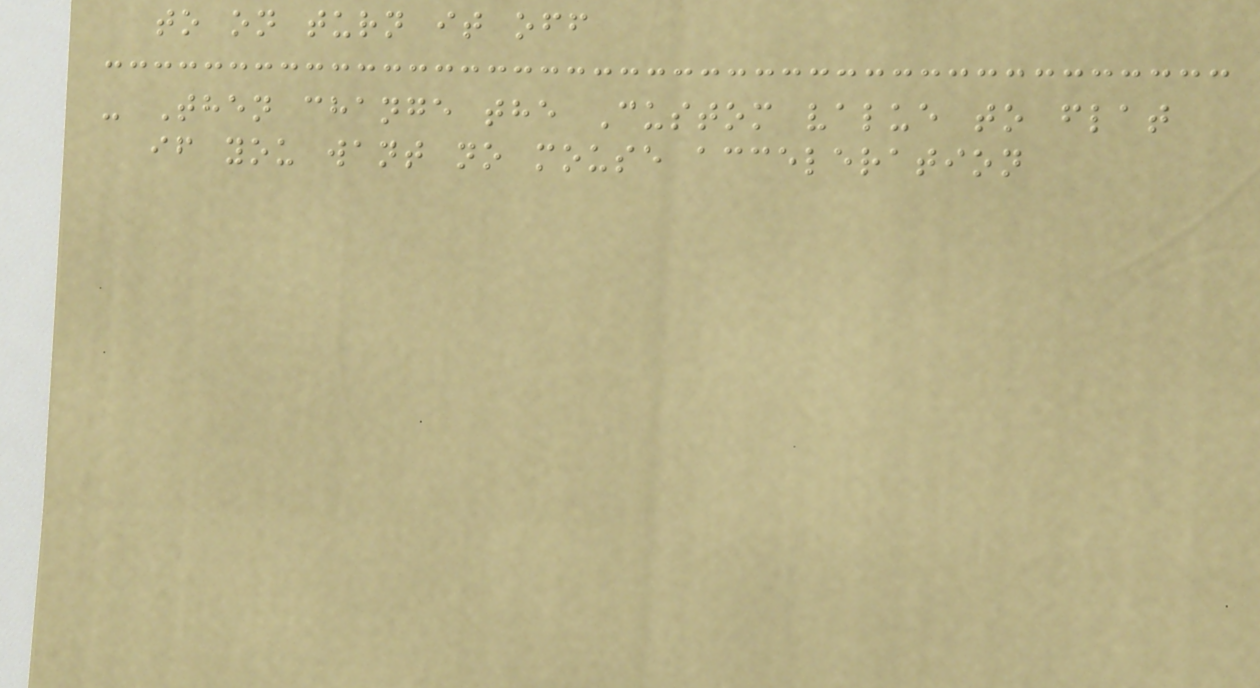to on turn it off
- Then change the Custom value to flat
if you want no mouse acceleration
